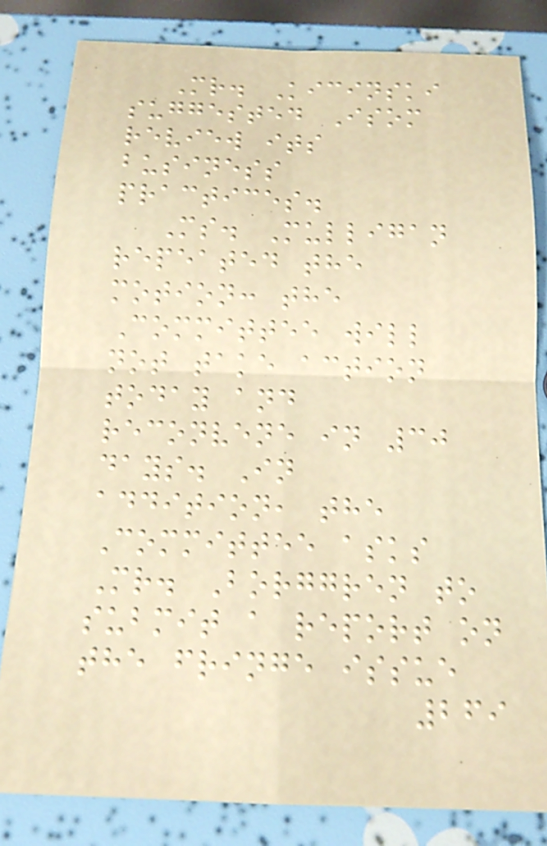Mr. Kicinski
suggested Isom
review its
business
practices.
Ms. Mulligan
repeated the
motion: the
Committee will
not take action
today and
reconvene in 30
days. In
addition, the
Committee asks
Mr. Borggren to
submit a report on
the fringe issue
269
